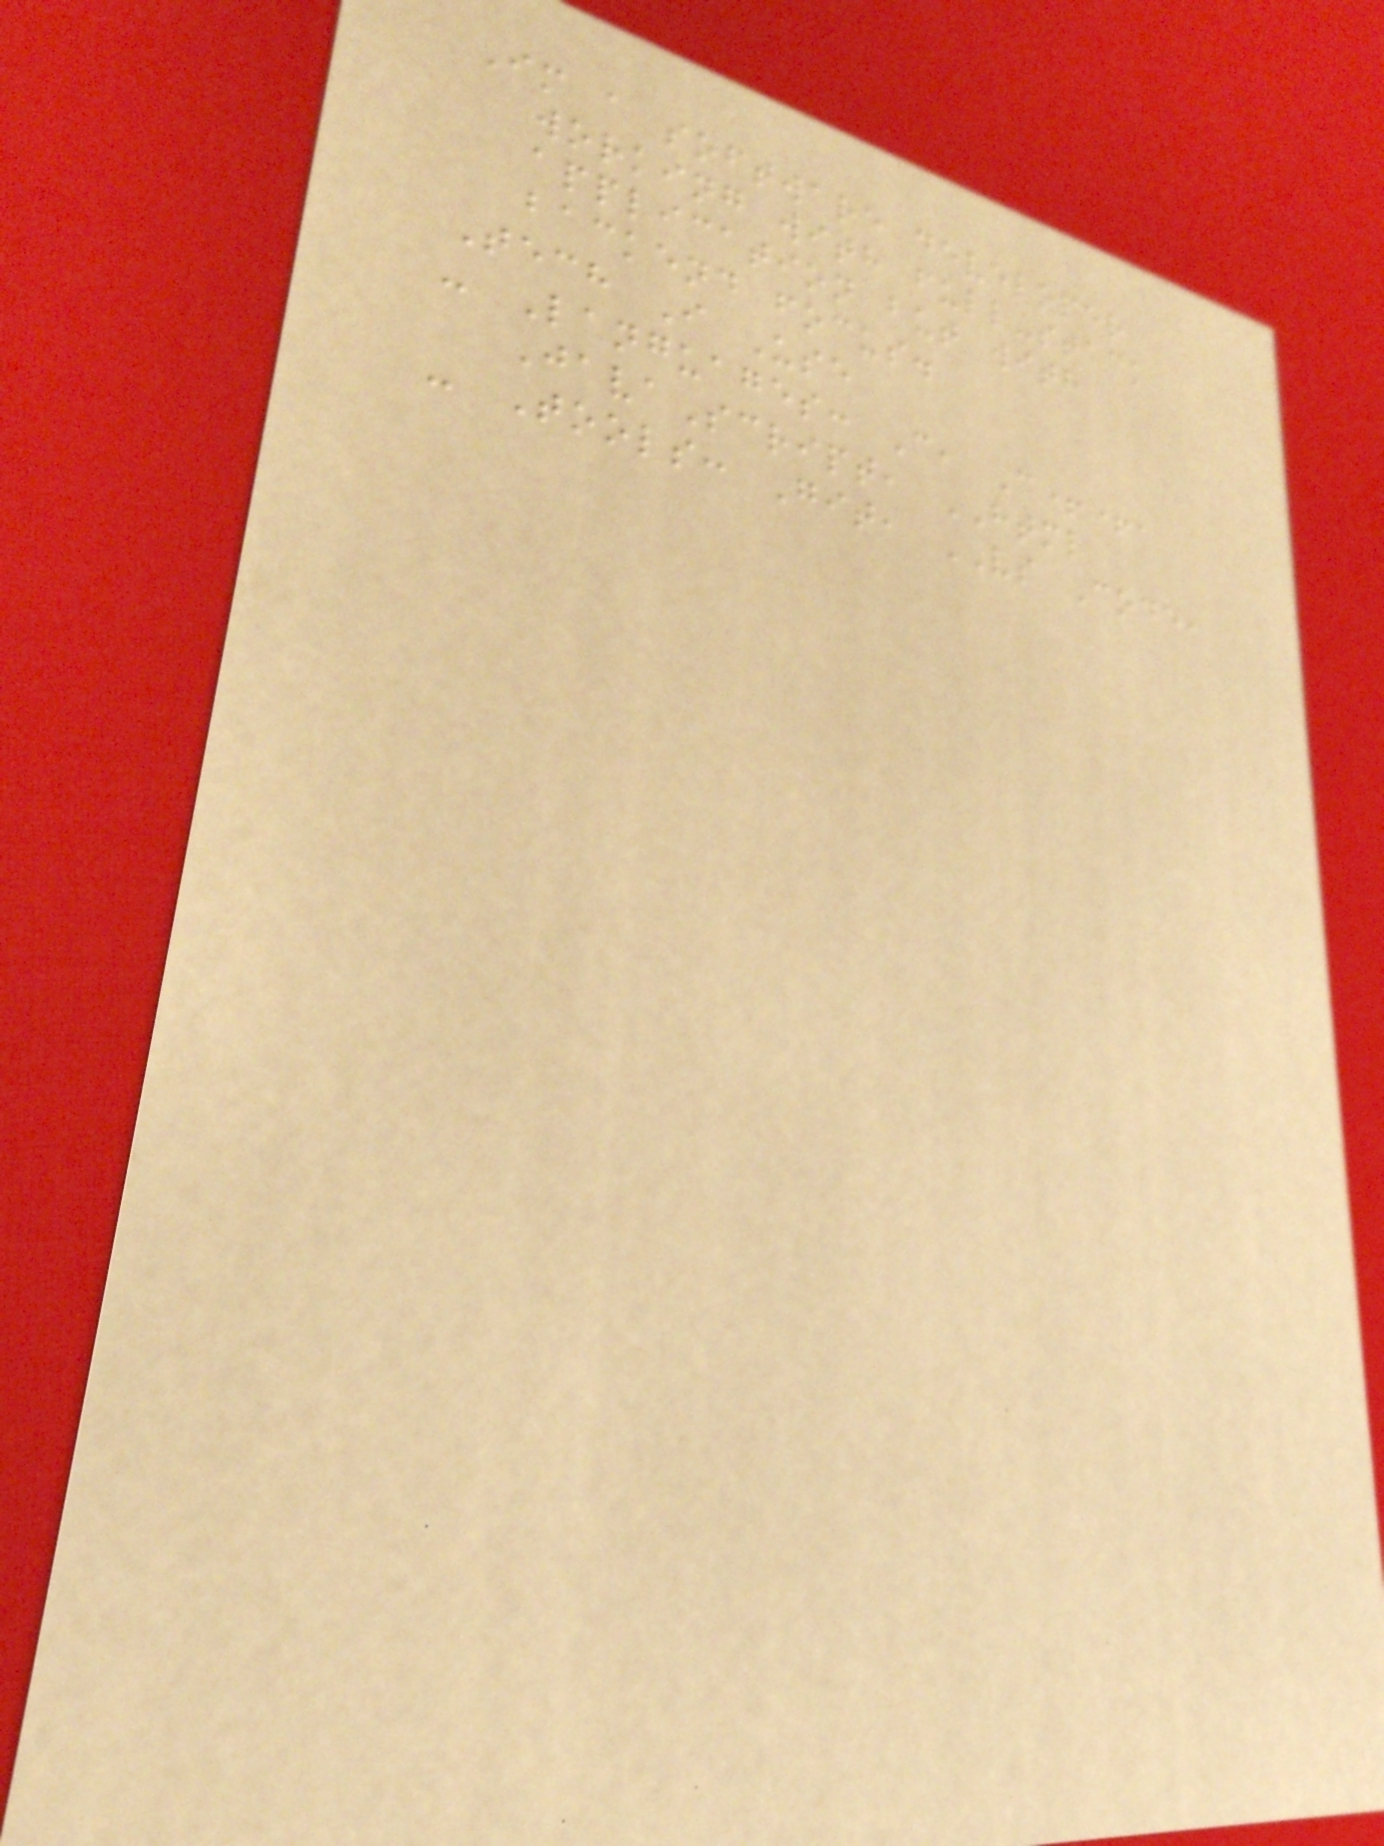Im a software developer
working with full-stack
application but with
backend focus.
Tech I Use
- Languages: C, C++,
JavaScript, HTML
- Tools: Git, VS Code,
